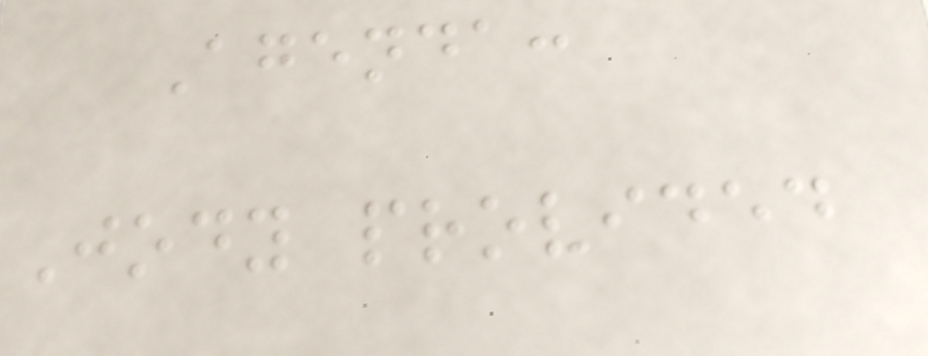Agenda:
Jody provided
